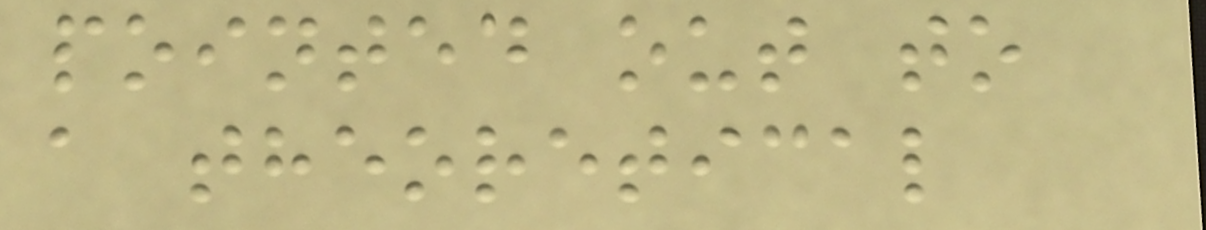pointed out to
a theoretical
